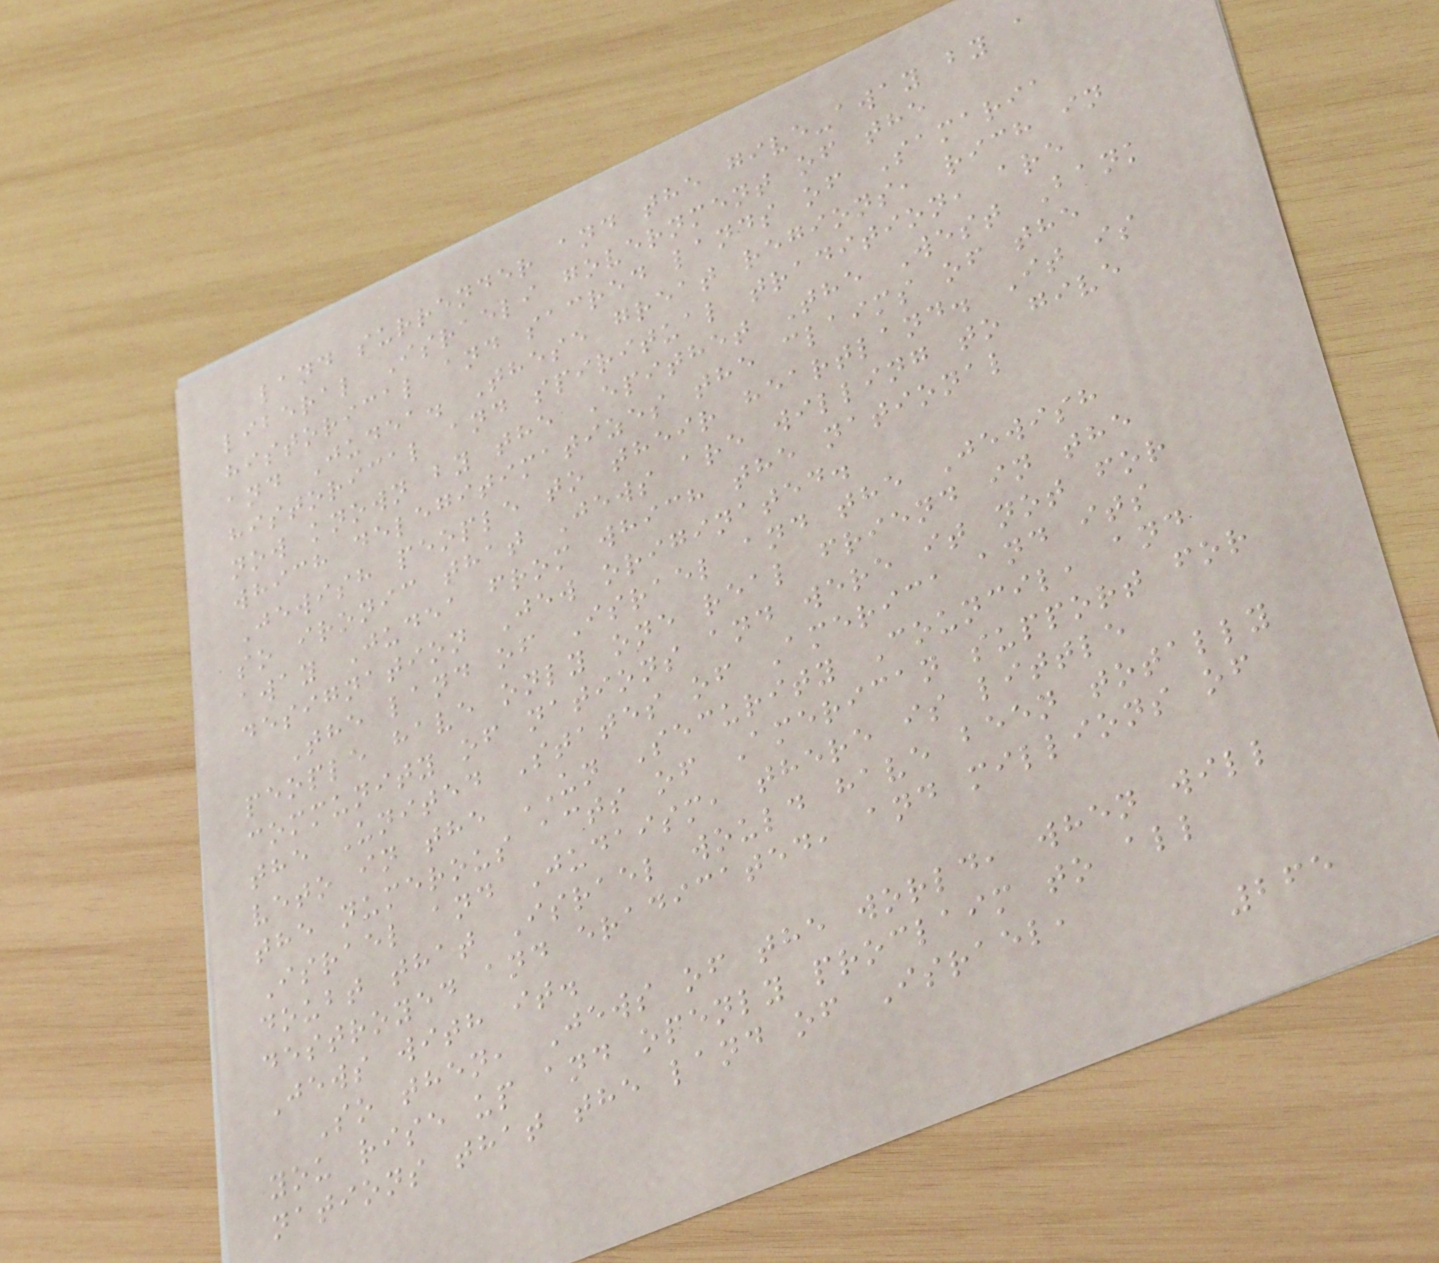land surrender and the give-away by a
liberal Israeli government of the
historical and sacred lands of Samaria
and Judea. These great regions, rich in
historical and spiritual tradition, are
now known by the Epithet The West Bank
which delegitimatizes the claims of the
Jewish people to their heartland. It is
so ironic that Jews are willing to give
away Judea from which the national
designation Jew originated.
The land of Israel and the Jewish
people have only one real friend in the
community of nations and were it not for
the United States of America and its
veto in the UN Security Council, and
the numerous acts of American support for
Israel and Judaism, there is little
doubt that Israel would have been totally
destroyed and eradicated, and millions of
Jews with it.
So then, Jews of the world, when will
you rise up and openly proclaim to all
nations that the land of Israel,
265
